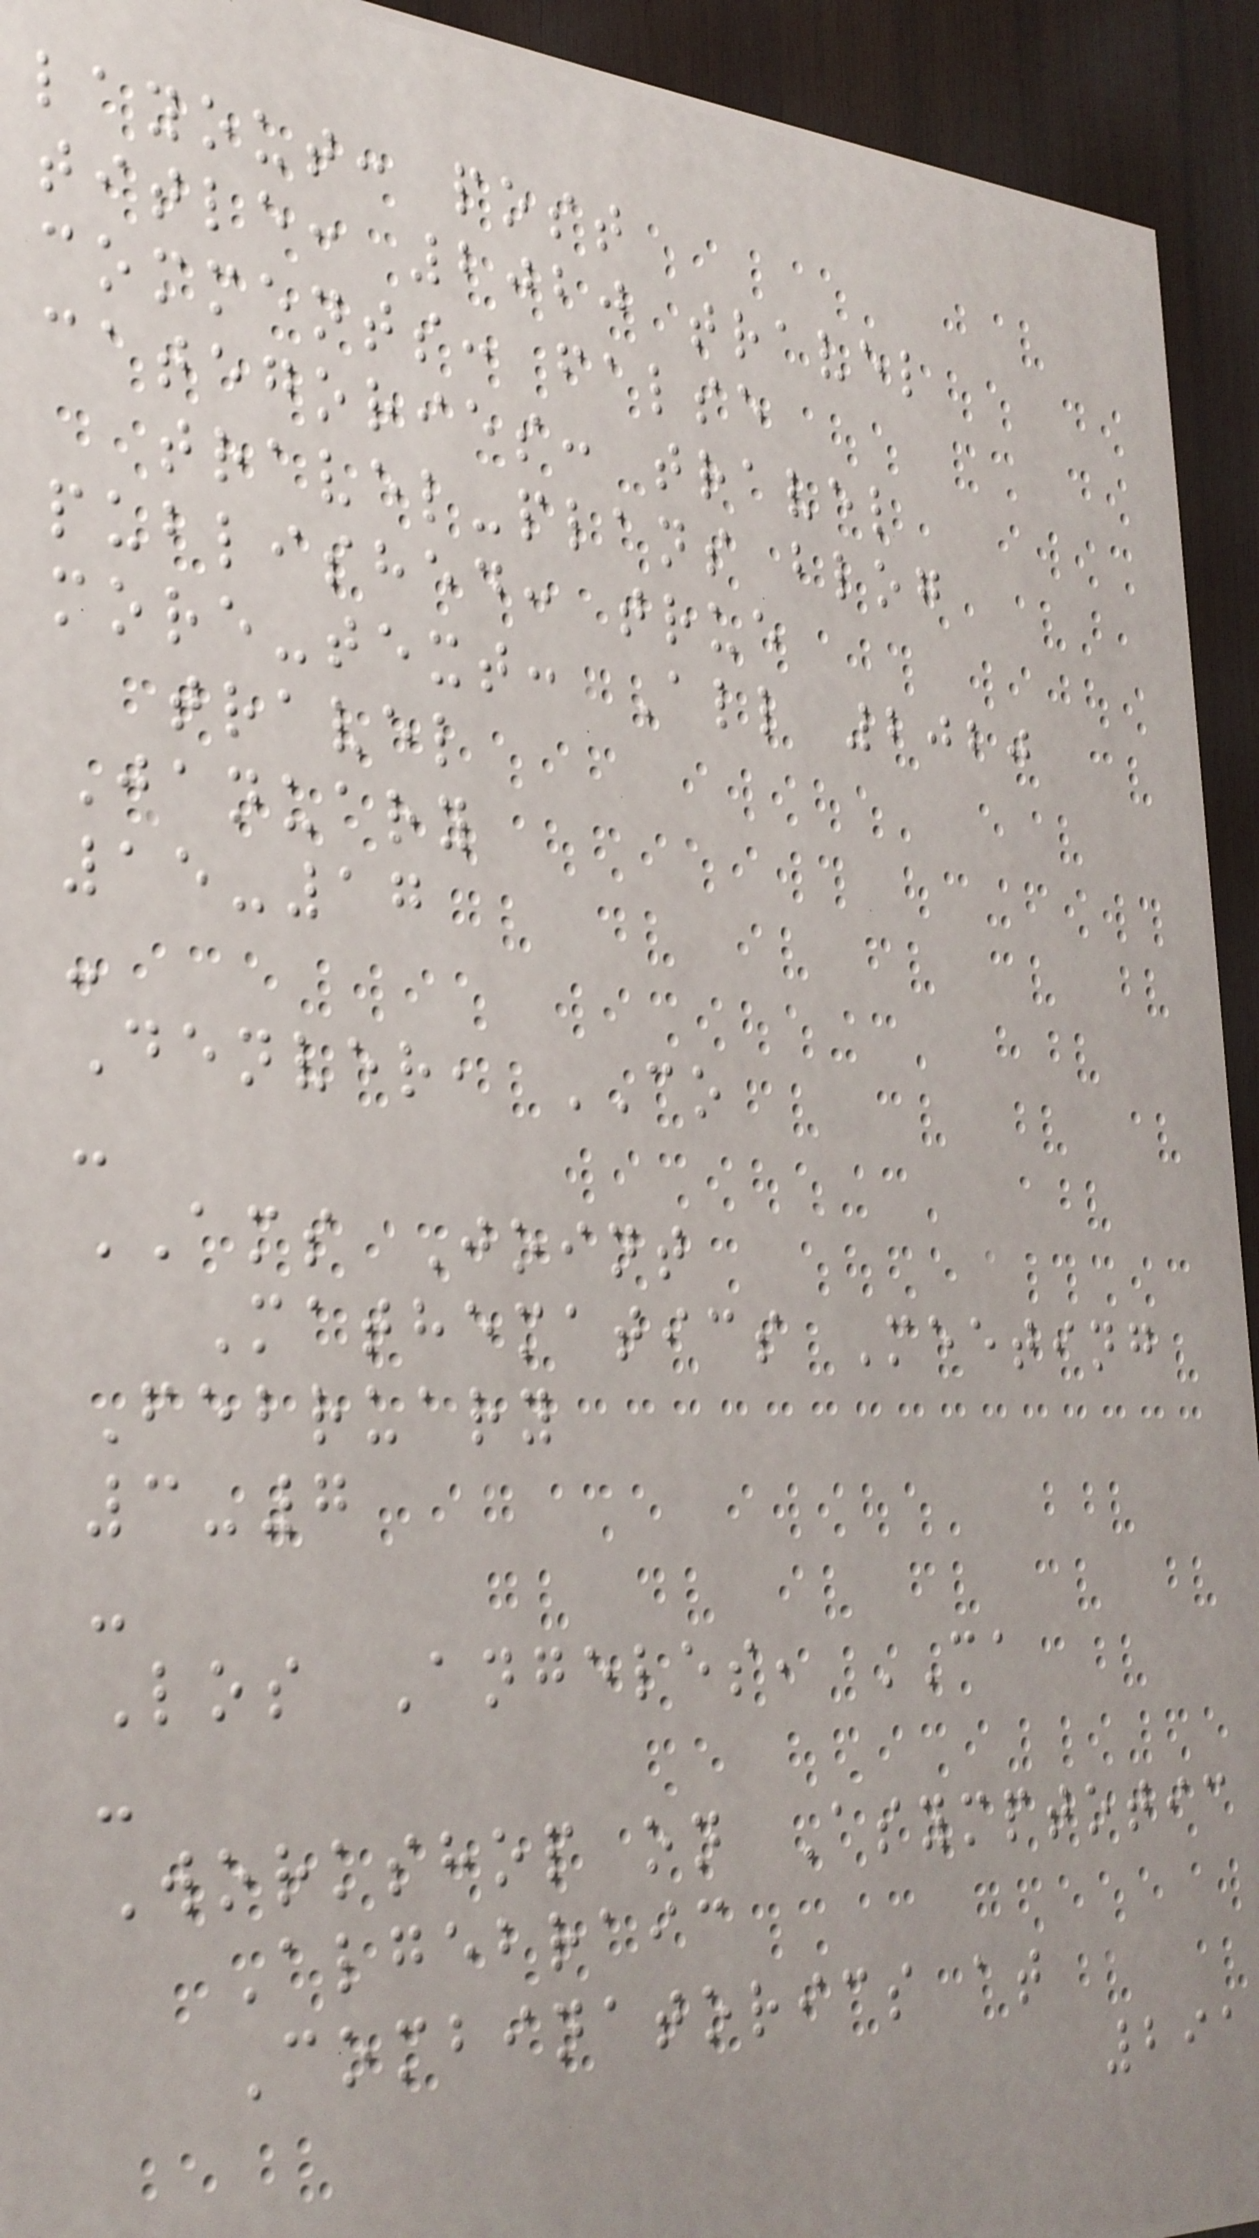layout: post
title: 2020 travel
comments: false
categories: travel
travel-plans blog
published: true
more-text: All 2020
travel
January
15-17
-
Denver, CO
-
AMS Joint
Mathematics Meeting
February
3-7
-
Los Angeles, CA
-
Workshop on Asymptotic
Algebraic
Combinatorics at
291
